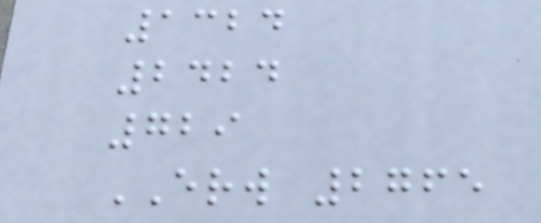1324
2424
729
ERW 2765
